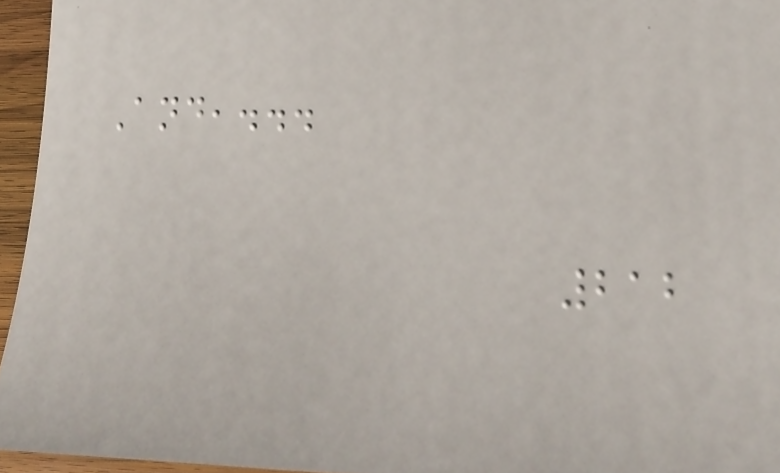And,...
212
